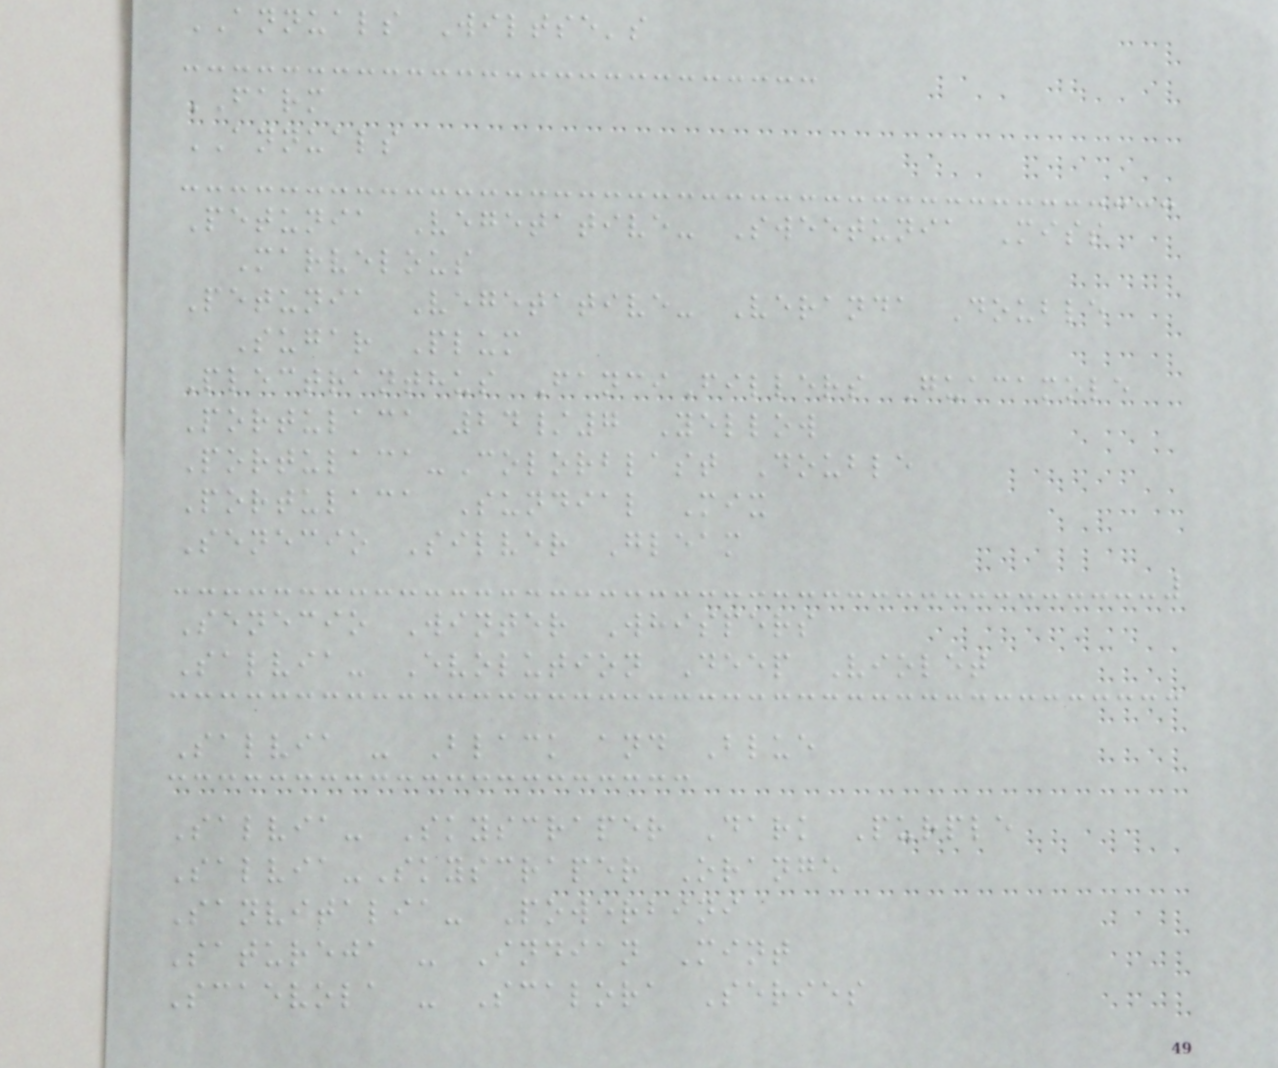ANNUALS Wiltse's
FARM
ANNUALS
Petunia Vegetative- Sweetunia Miss
Marvelous
Petunia Vegetative- Veranda Double
Sugar Plum
Plectranthus FanciFillers Guacamole
Portulaca 24/7 Yellow
Portulaca-Colorblast Double
Portulaca Sundial Mix
Senecio Silver Gleam
Senecio Winter Whispers
Salvia- Evolution Deep Violet
Salvia - Black and Blue
Salvia- Skyscraper Dark Purple
Salvia-Skyscraper Orange
Sanvitalia- Powerbini
Satureja - Indian Mint
Scaevola - Scalora Series
